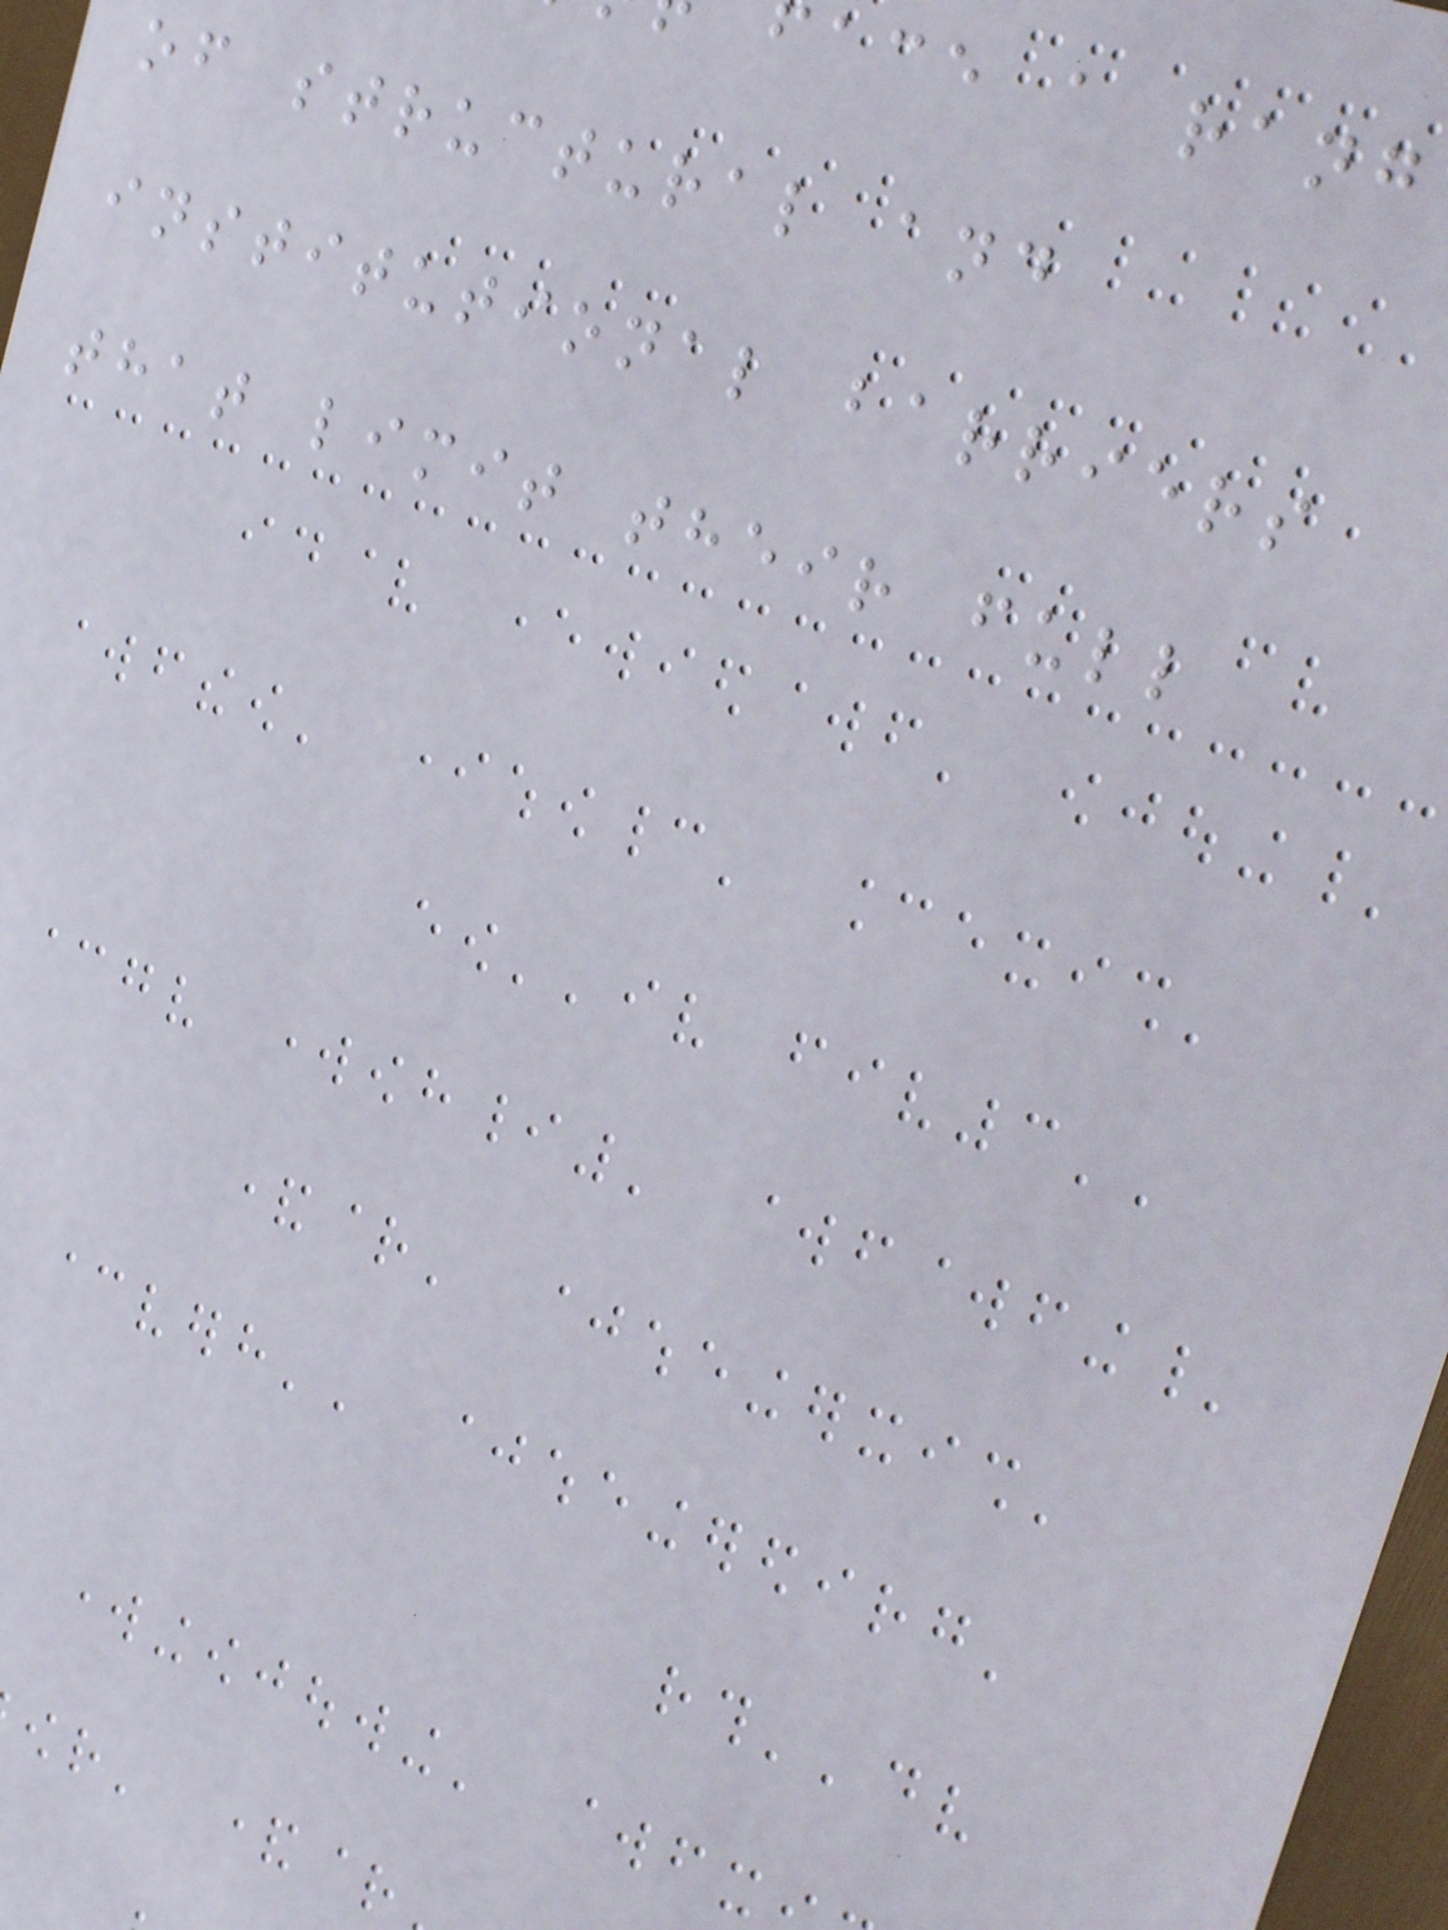face a rang
of structural and
institutional barriers
that limit their full
